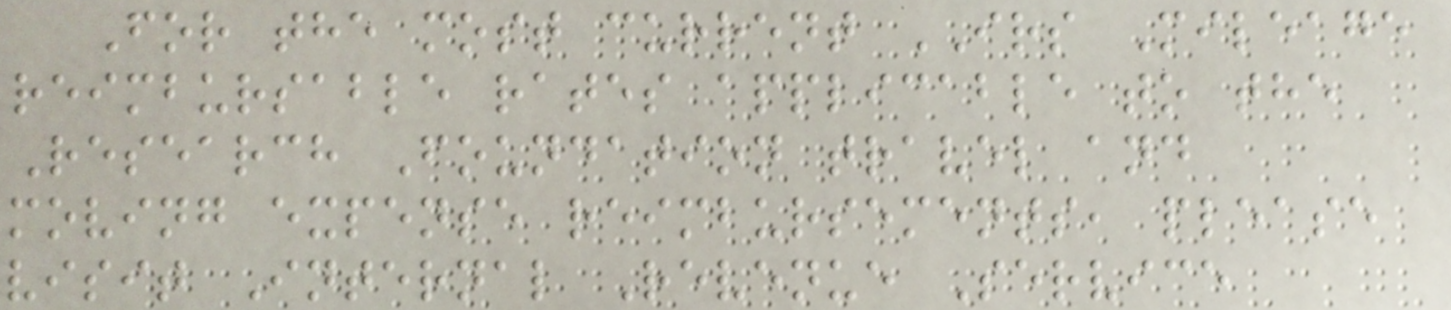For the most current IRS Mileage
reimbursable rates applicable to the
Research Foundation travel and
moving expense reimbursements, please
visit Internal Revenue Service
